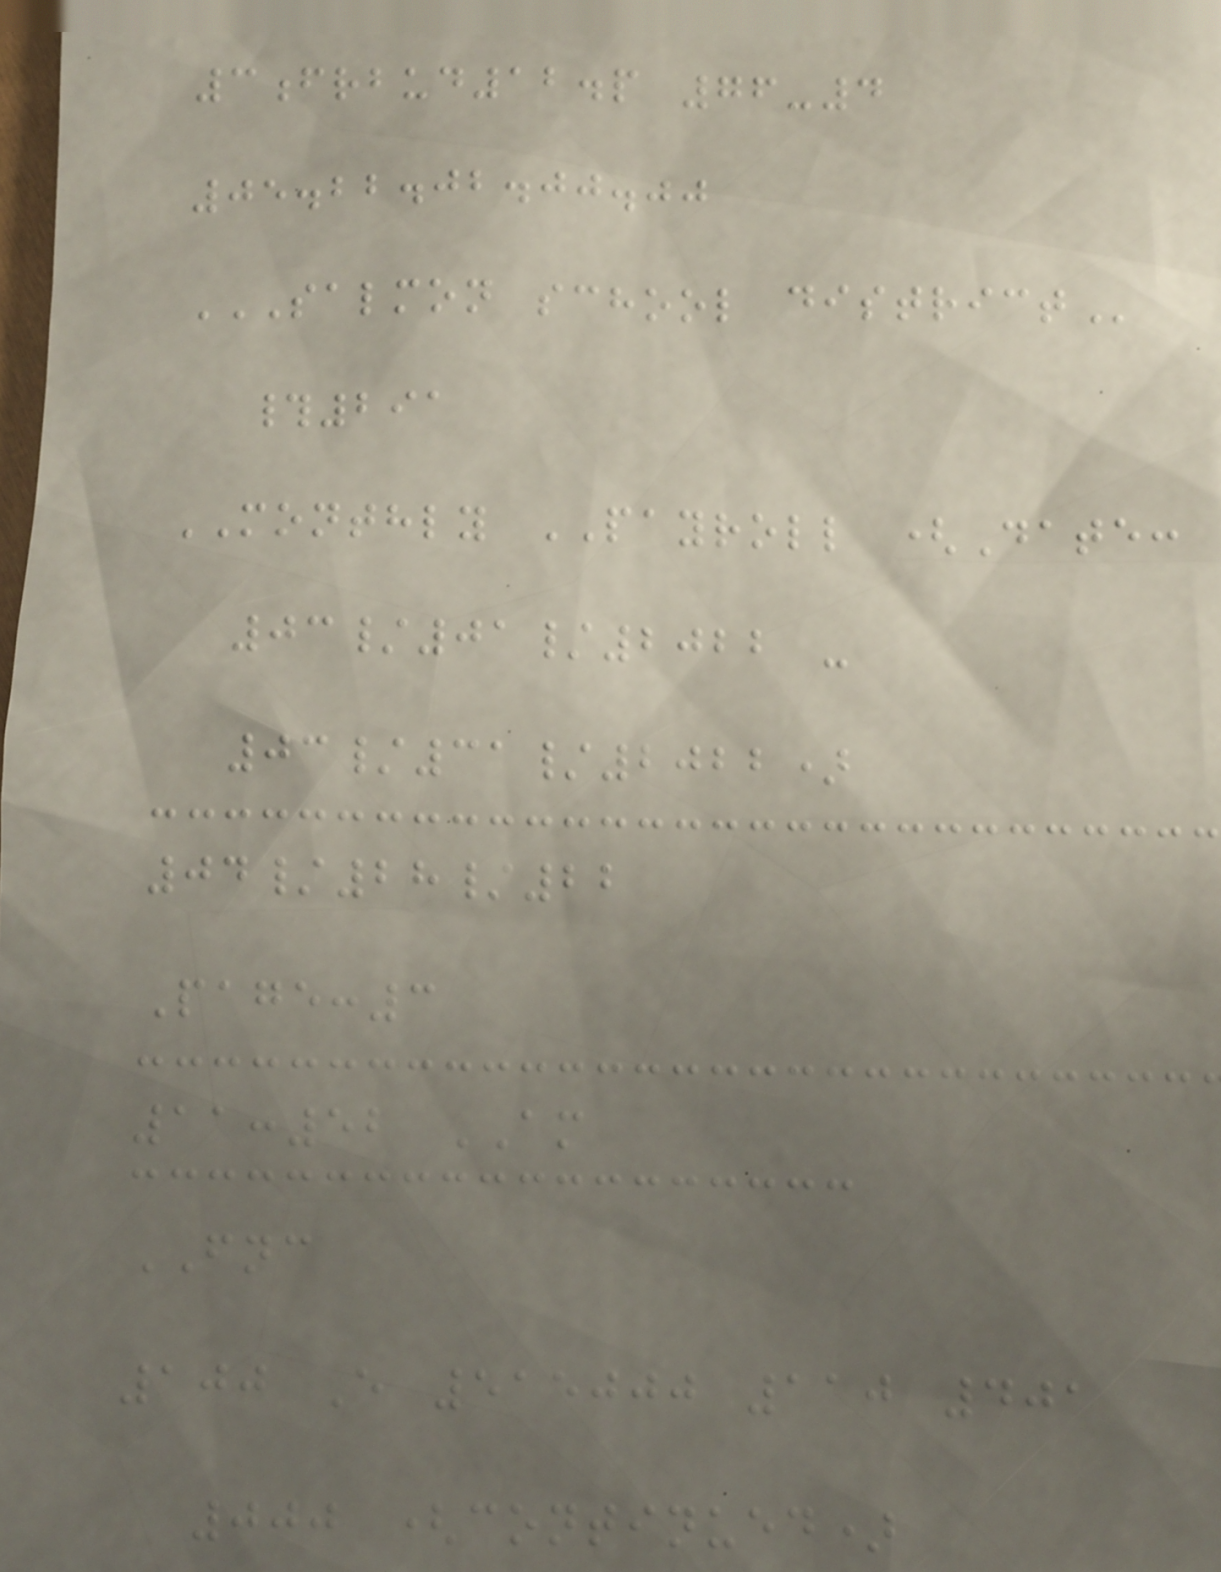3frbud12.p 76-4
05.22.02.00.00
SALMON SCHOOL DISTRICT
#291
MONTHLY PAYROLL (Date:
03/01/2022 -
03/31/2022)
04/28/22
Page:3
11:52 AM
FNC
100 E 515000 110 401
000 (continued)
